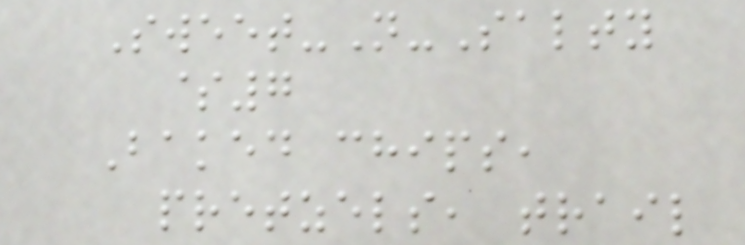Sweet-N-Salty
$7
Baked chips,
pretzels, trail
